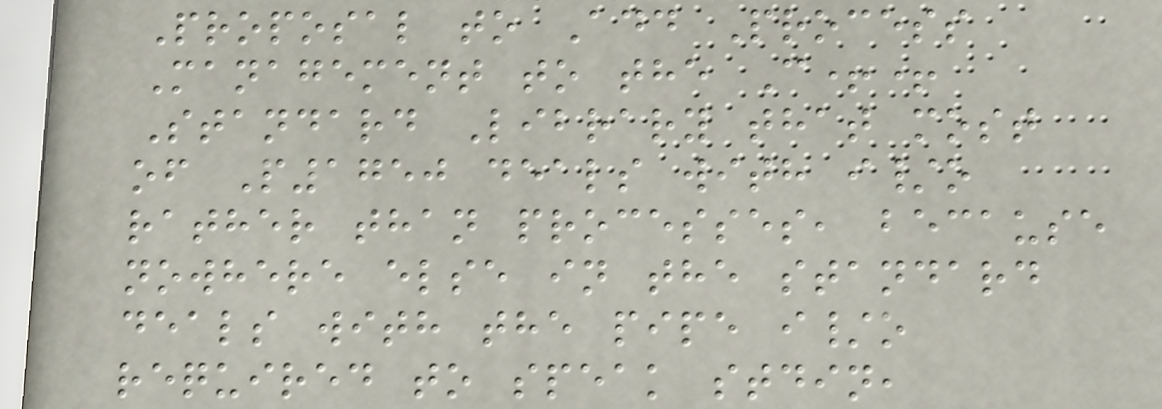Proposal to Add Process
Management to the C++
Standard Library that most
of P1750 deals with i/o
rather than processes, because
nowhere else in the standard
deals with the pipe i/o
required to speak stdin,
